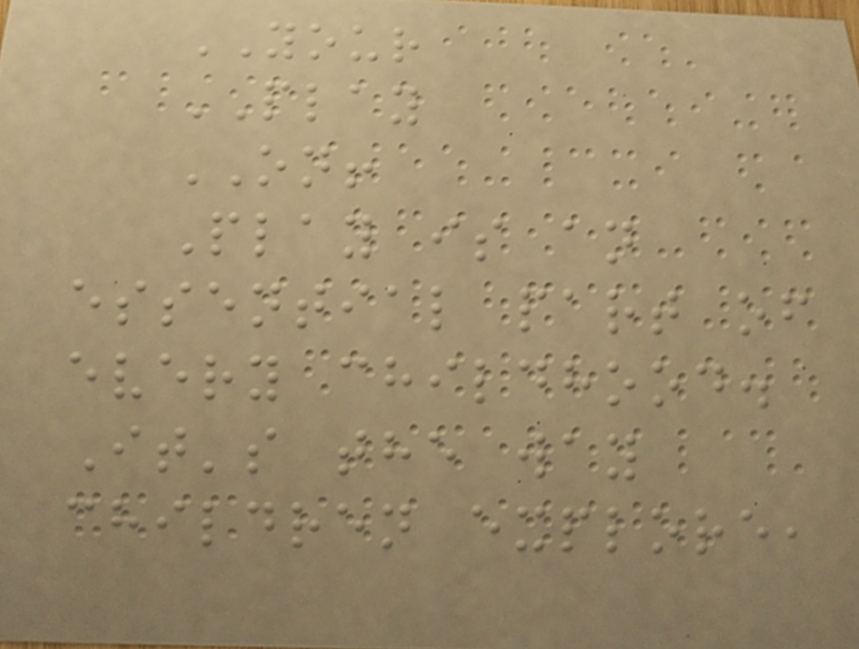YOUR
PLAY
ON!
Play is an
essential part of
every childhood.
It's the way
children explore,
